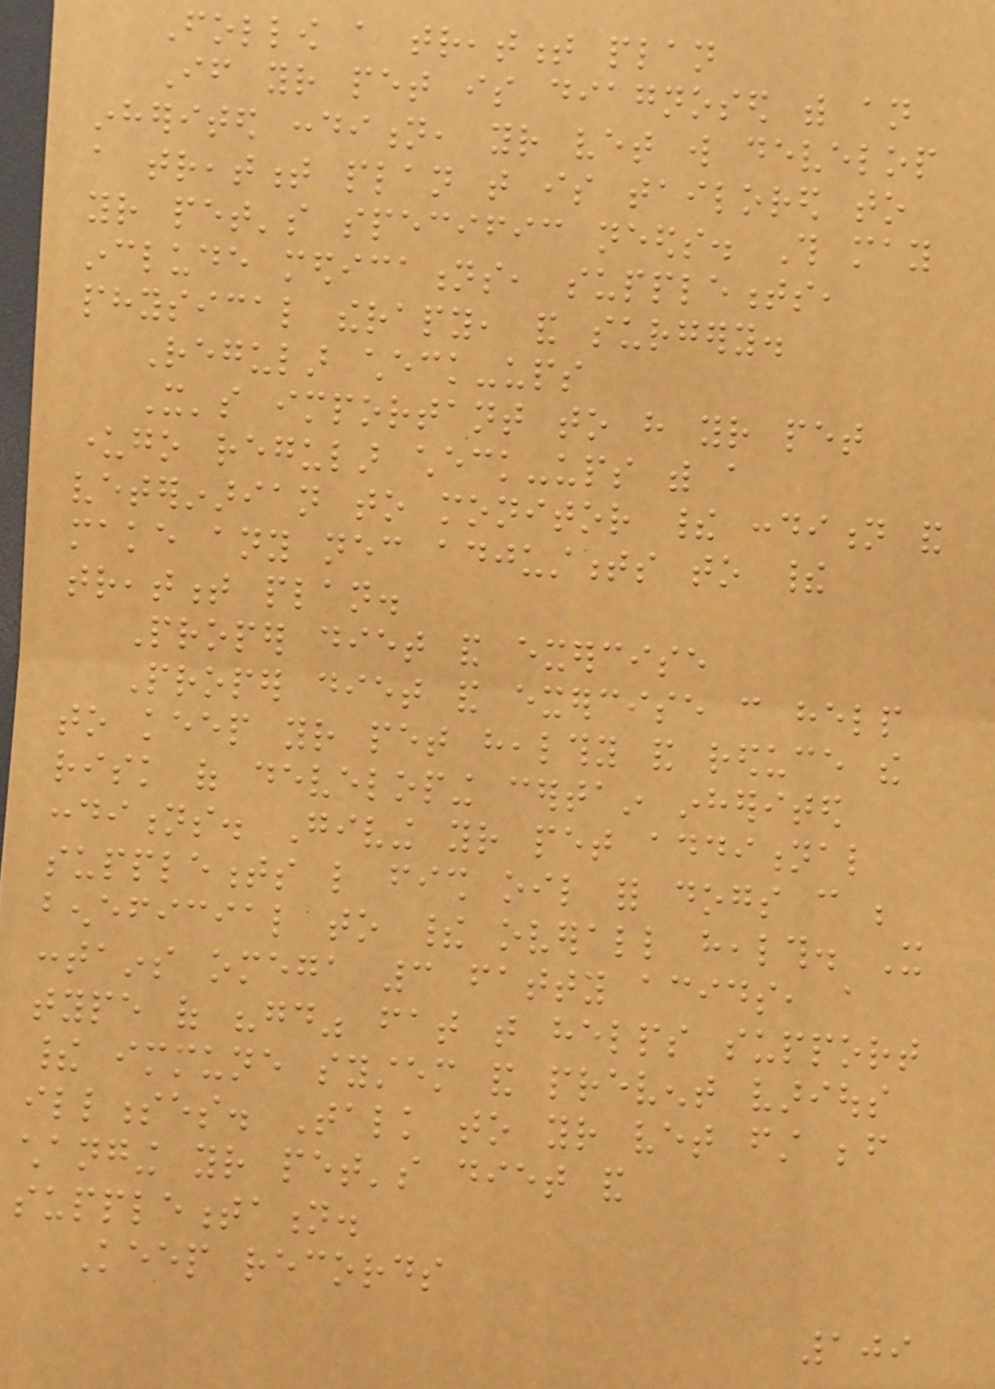Follow a treatment plan
If your pet is diagnosed with an
inherited condition, your vet will develop
a treatment plan that is tailored to
your pet's specific needs. This may
include medications, supplements,
physical therapy, and surgery.
Regular check-ups
It's important to have your pet
undergo regular check-ups with a
veterinarian to monitor their condition and
make any necessary adjustments to their
treatment plan.
Proper diet and exercise
Proper diet and exercise can help
to keep your pet healthy and reduce the
risk of developing certain inherited
conditions. Giving your pet additional
supplements like fish oil for dogs can be
beneficial to their overall health. It
contains omega 3 fatty acids, a
type of "good" fat that helps support
their immune system and prevent various
illnesses. Talk to your vet first before
changing your pet's diet and
supplementation.
Keep records
109
